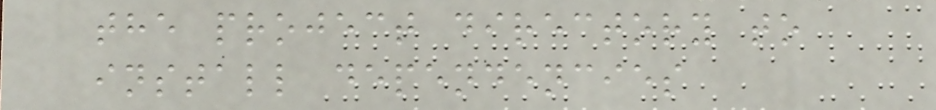the project directory to
install dependencies
